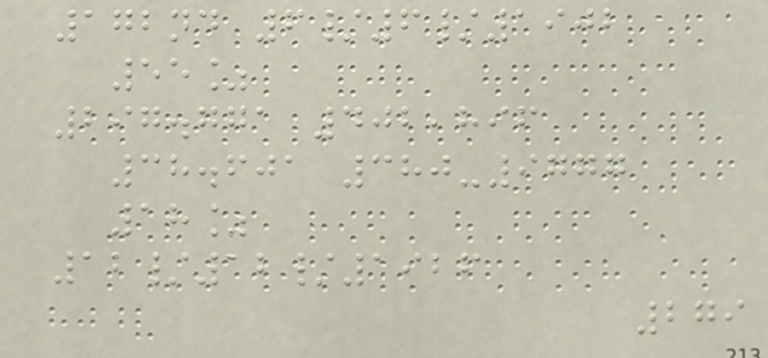172nd 6/6/1902
55%
297.771 402,896
38.601 380-9777
18%
12/12/1926
279
